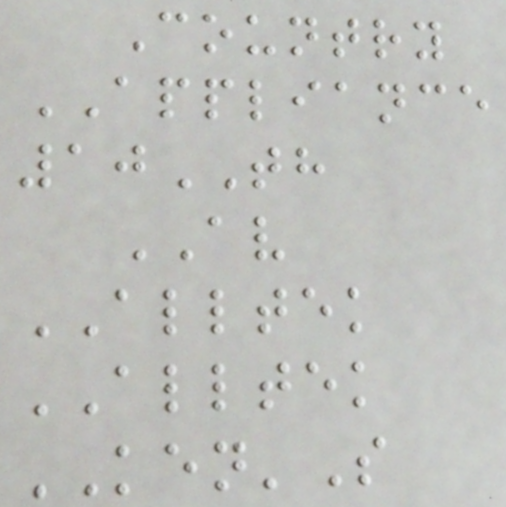Country
APPLIANCE
10TH
AV
ALLTEK
ALLTEK
KEN'S
